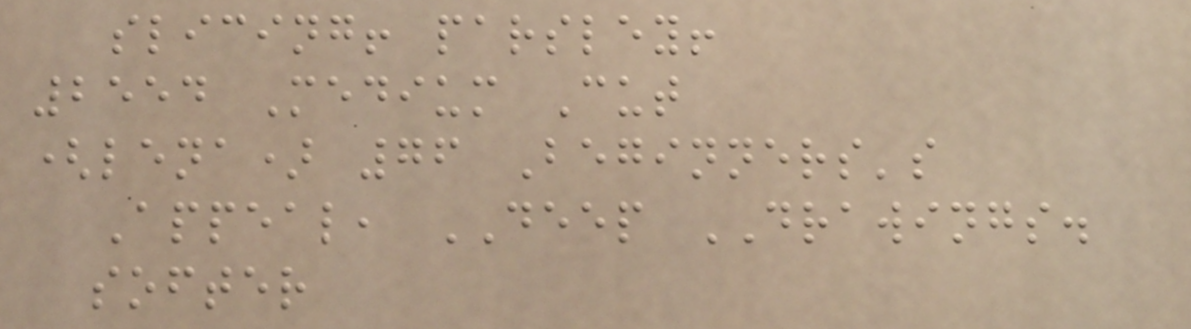slicing! parsley!
2554 Medium Cut
(lena) 76 Beginners's
Appeal, DEEP DRAWINGS.
softer
